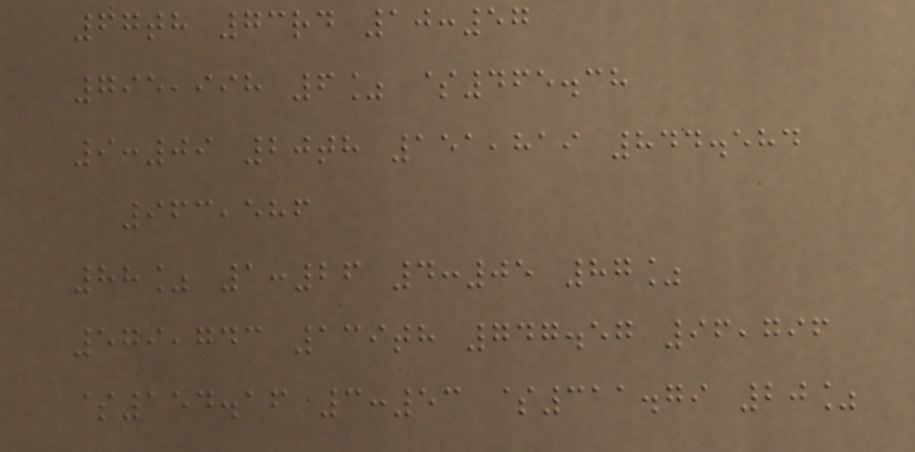67th 73rd 10:57
795,998 6% $465.38
9:09 20th 151,819 844.584
963,586
88% 1:26 4:05 87%
579,743 139th 747.57 96,796
$154.16 3:53 $311.79 20%
